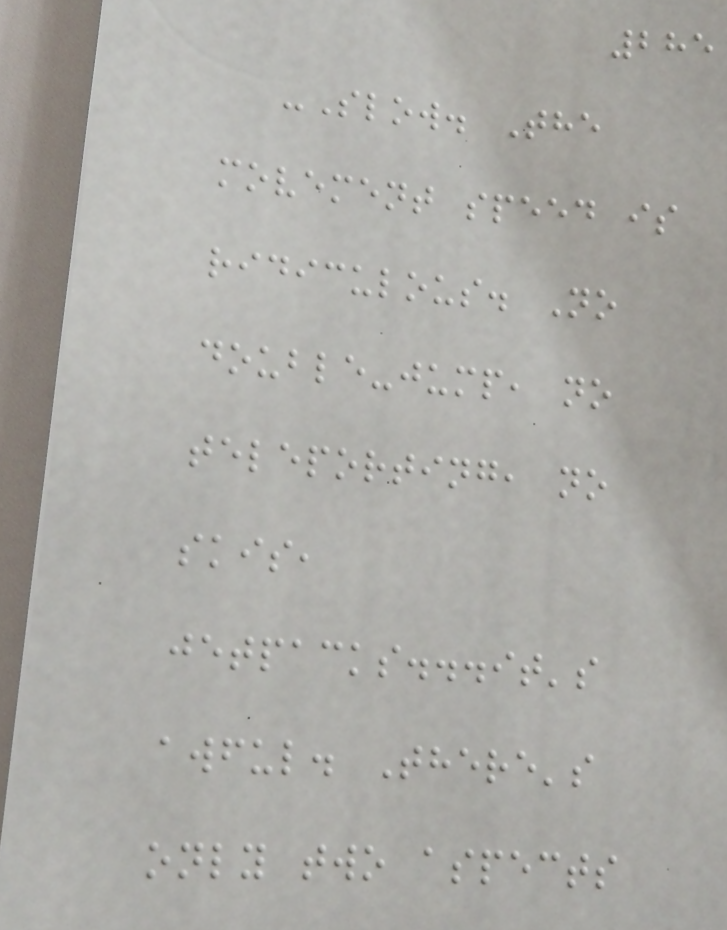285
-Slow. The
movement speed is
ridiculous. No
double-jump, no
teleporting, no
skis,
jetpacks...it's
awful. There's
only two aspects
